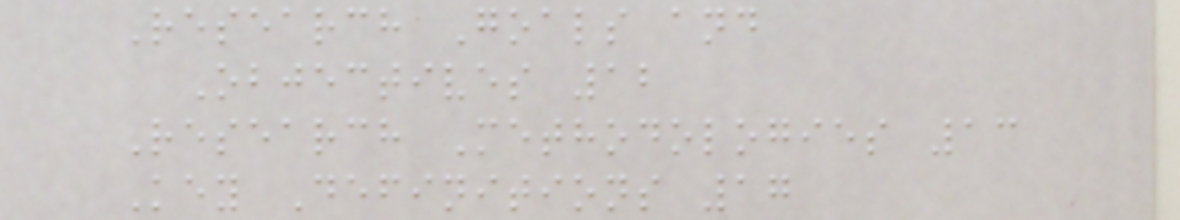Research Goals and
Objectives 12
Research Methodologies 13
Key Definitions 17
